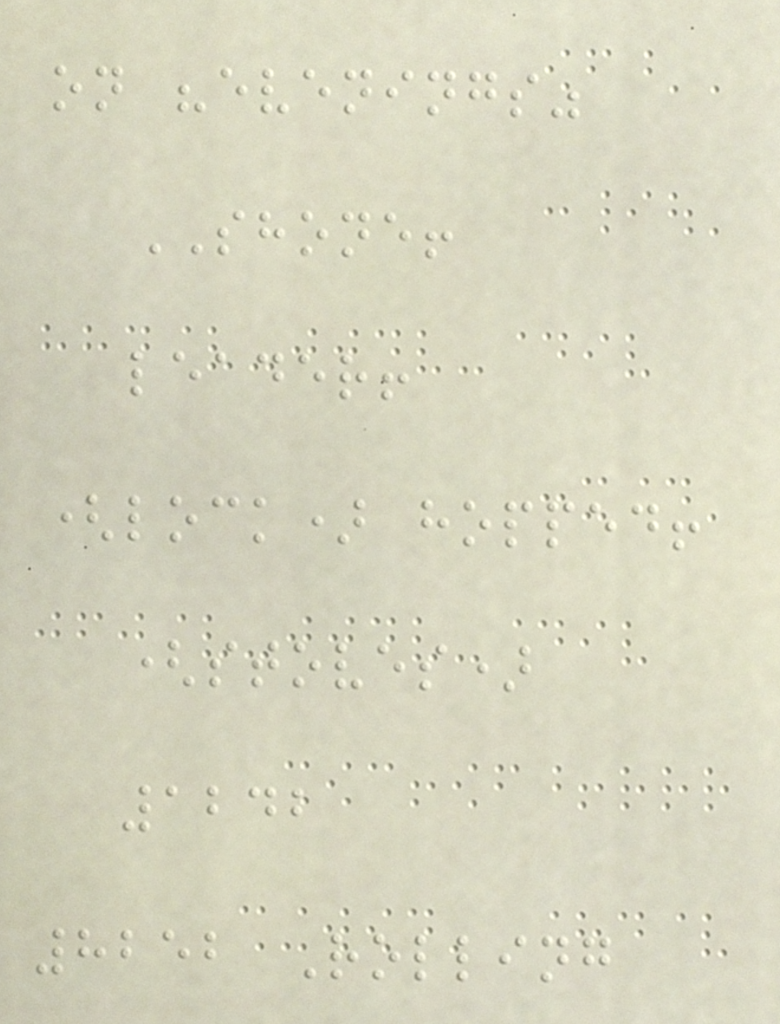on "evenings"
SHONE!
leader!
(lock) hopped!
(stoves)
1242
8252 Rolling
